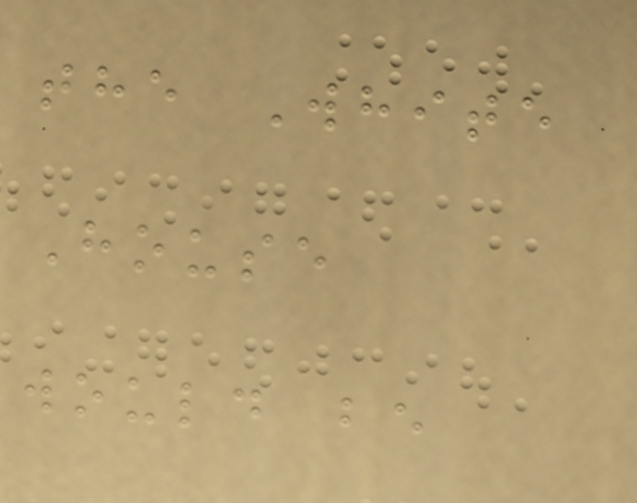the White
House
would be
